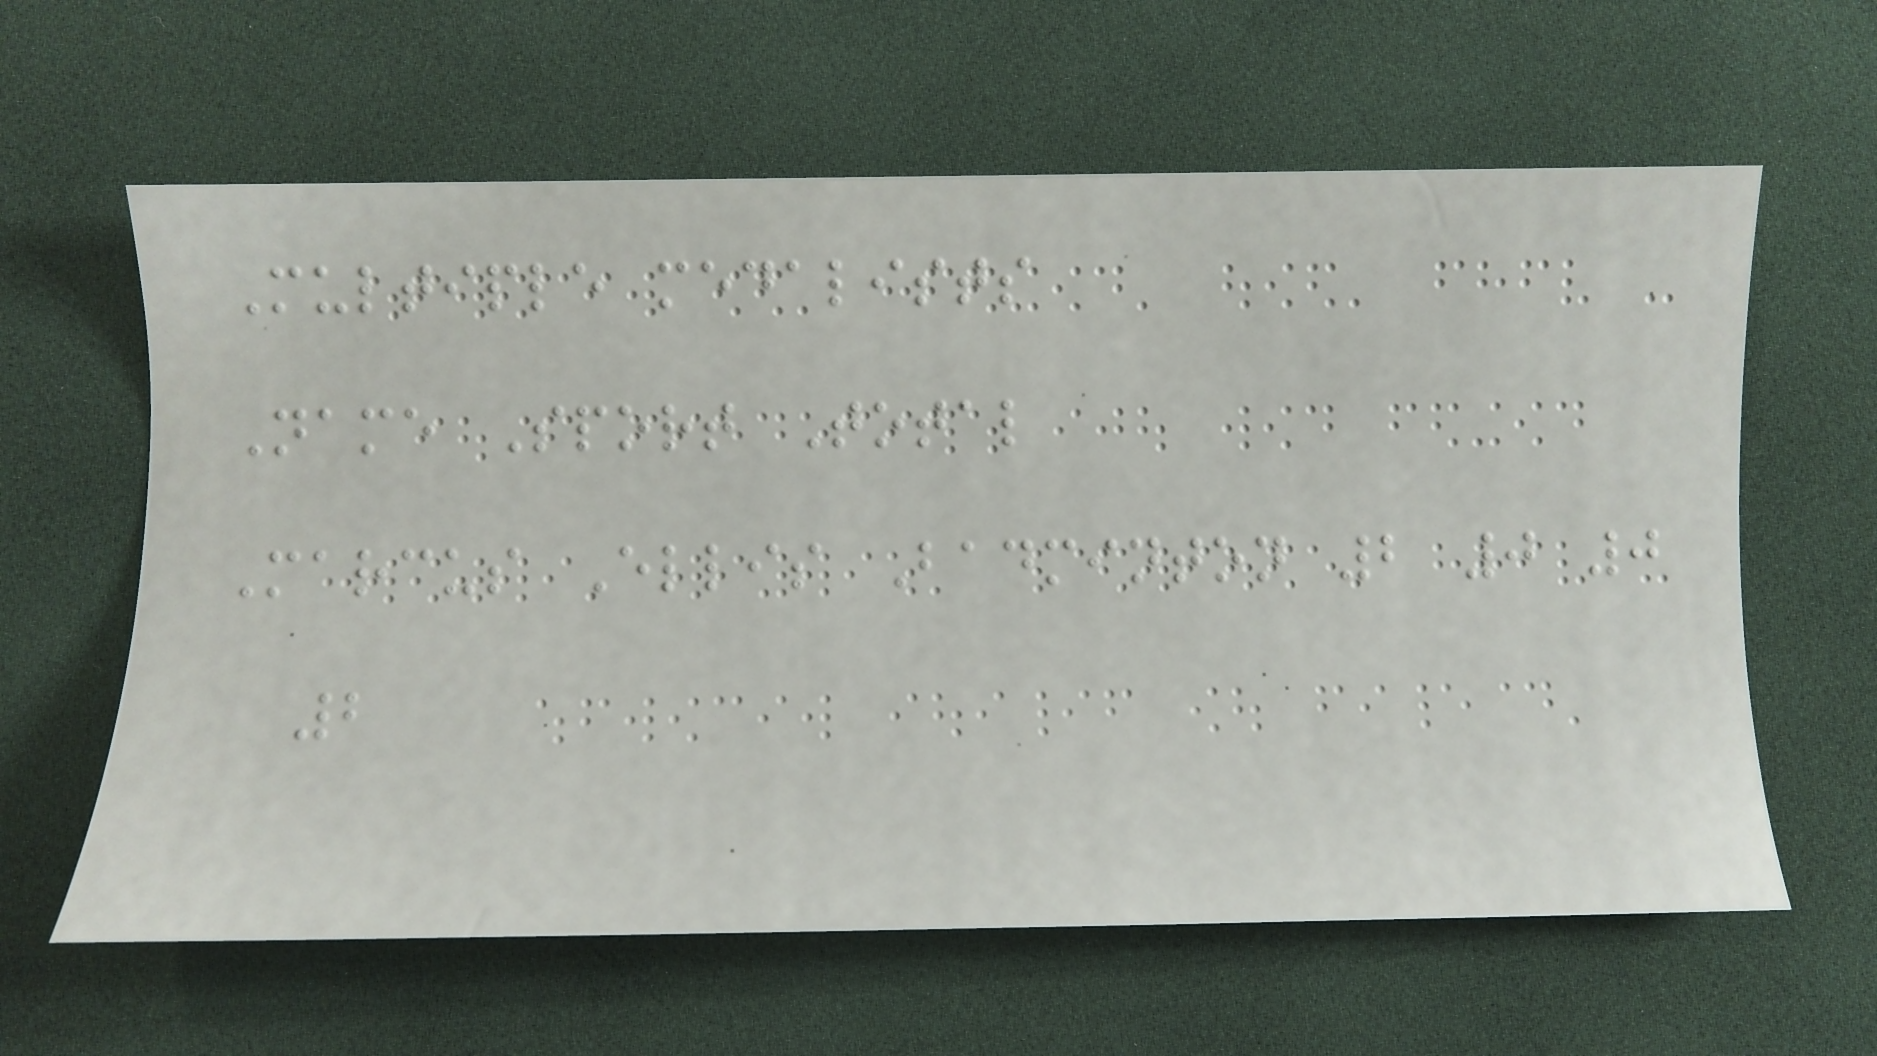Multiple medalists
Name Sport Total
Marcus Ellis Badminton 2 0 0
2
